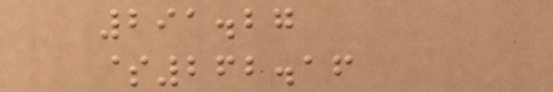291.27
$262.16
